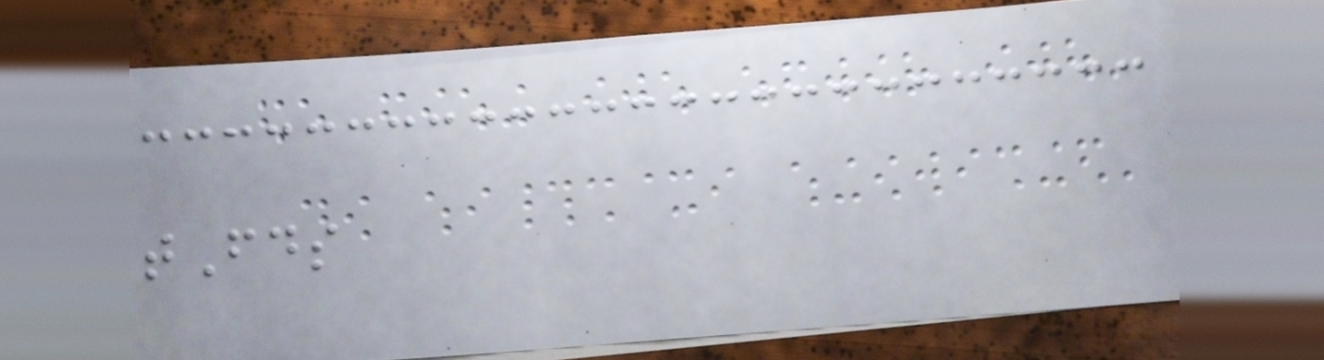tFds
